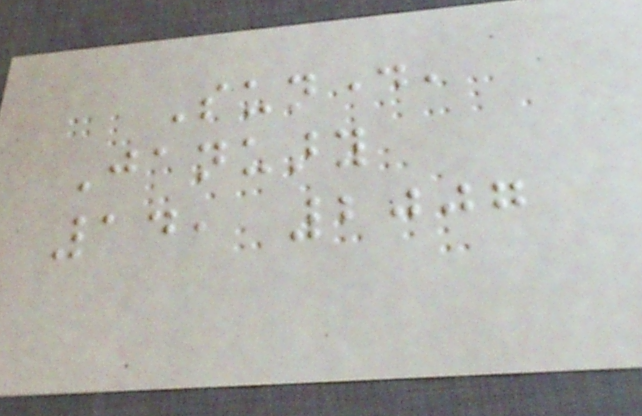Sunday,
January
14, 2007
